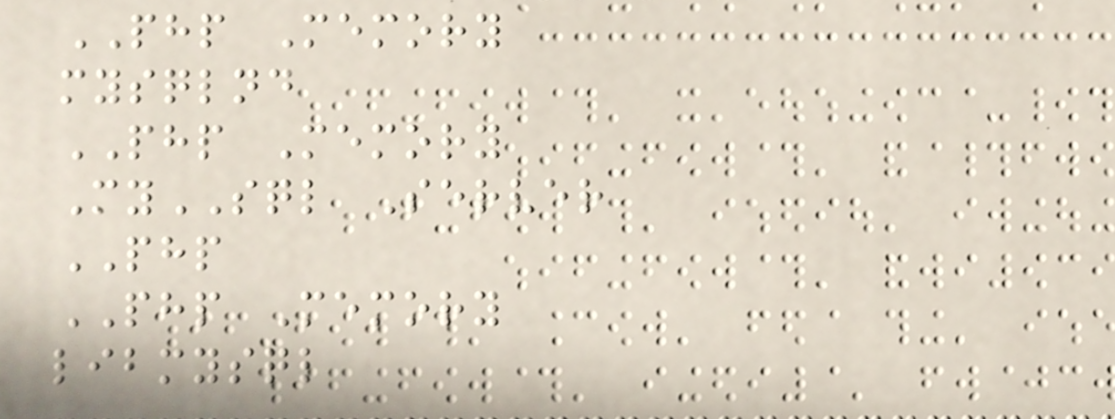PHP Memory
mysqlnd
PHP Memory
MySQL Server
PHP
PHP Memory
libmysql
